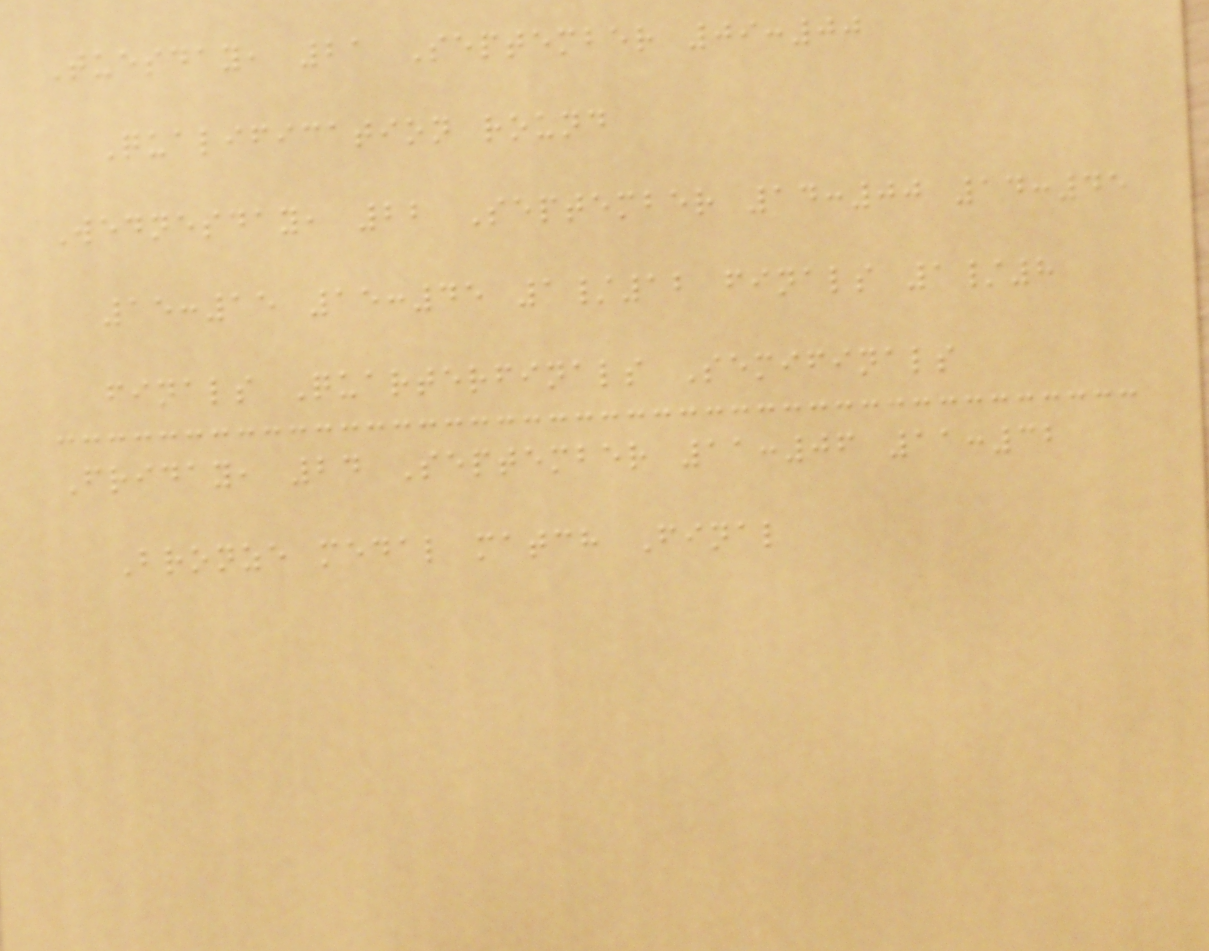Tuesday, 21 September 09:00
Qualification round
Wednesday, 22 September 14:00 14:45
15:15 15:45 1/12 finals 1/8
finals Quarterfinals Semifinals
Friday, 24 September 11:06 11:32
Bronze medal match Final
